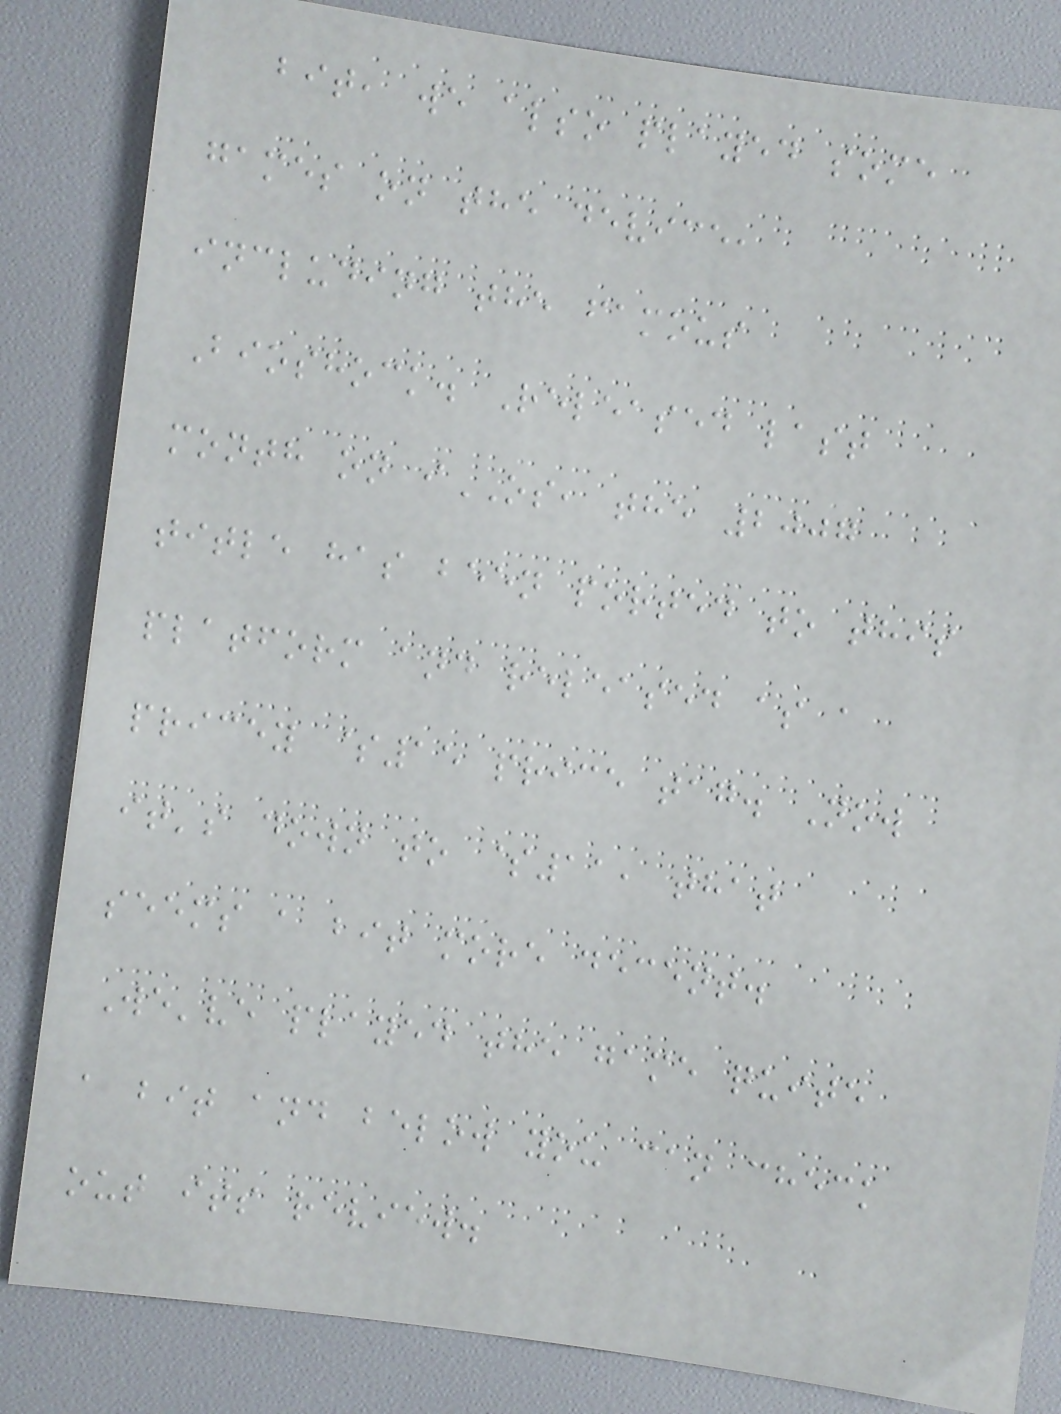bit, we also played some
games on the device,
including the famous
Bioshock. Released last
month on iOS, the 2007
title has been ported to this
platform and released as a
pricey $15 price tag. Now
it's down to $11, that
seems a bit more decent.
We've played the game quite
a bit and below you can check
out its review.
